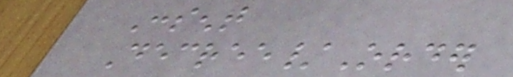Consent
Decree/Order
